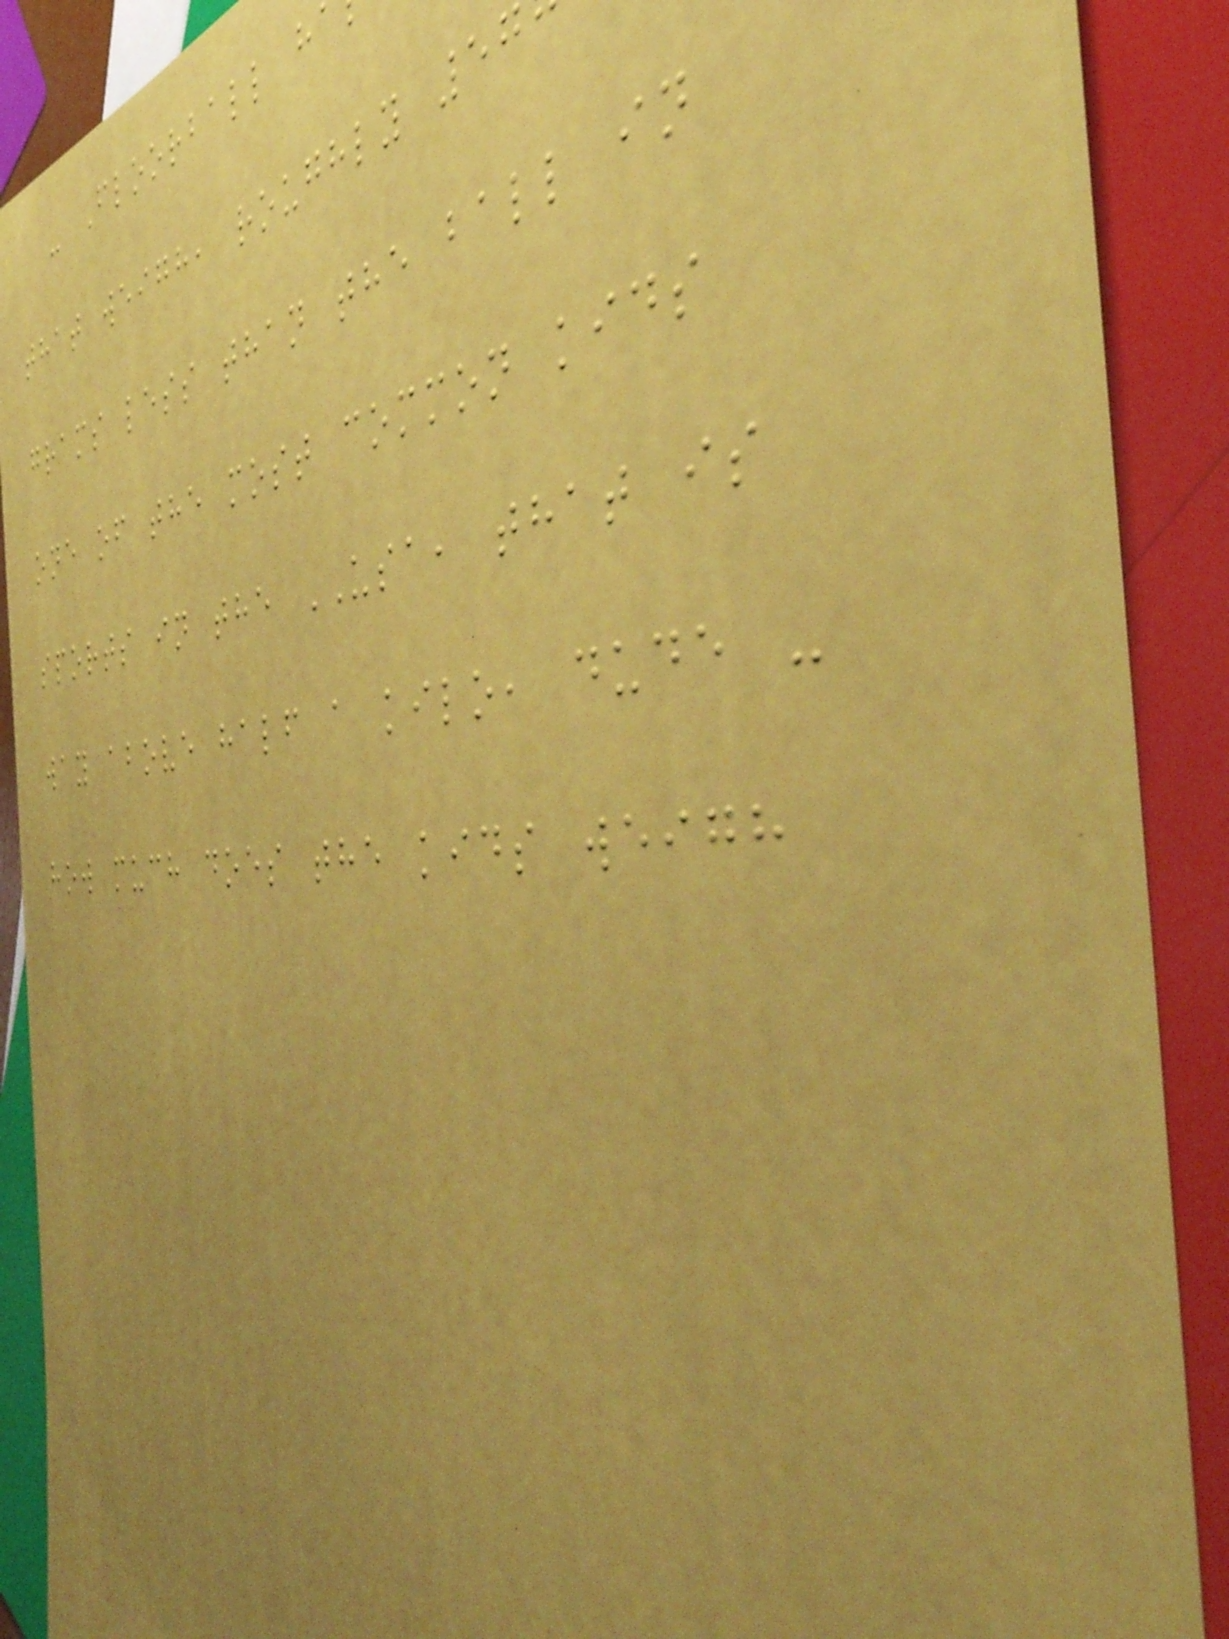- Floorball h
that weigh, roughly 57
grams less than the ball in
one of the most common kids
sports in the USA, that is
way above half a kilo, dude -
how much does the kids weigh
